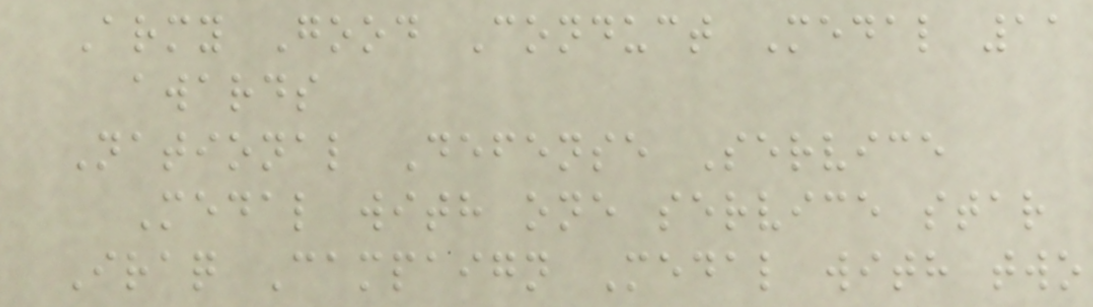Army Good Conduct Medal 11
awards
National Defense Service
Medal with one service star
Iraq Campaign Medal with two
